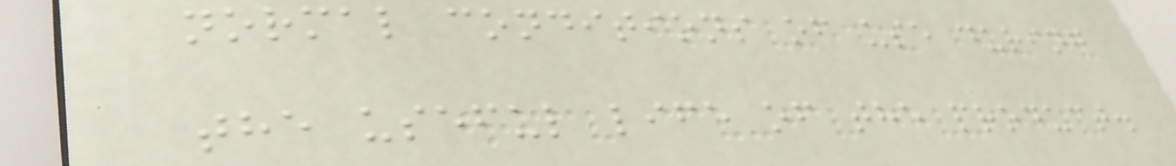normal conditions of use during
the useful life of the product.
